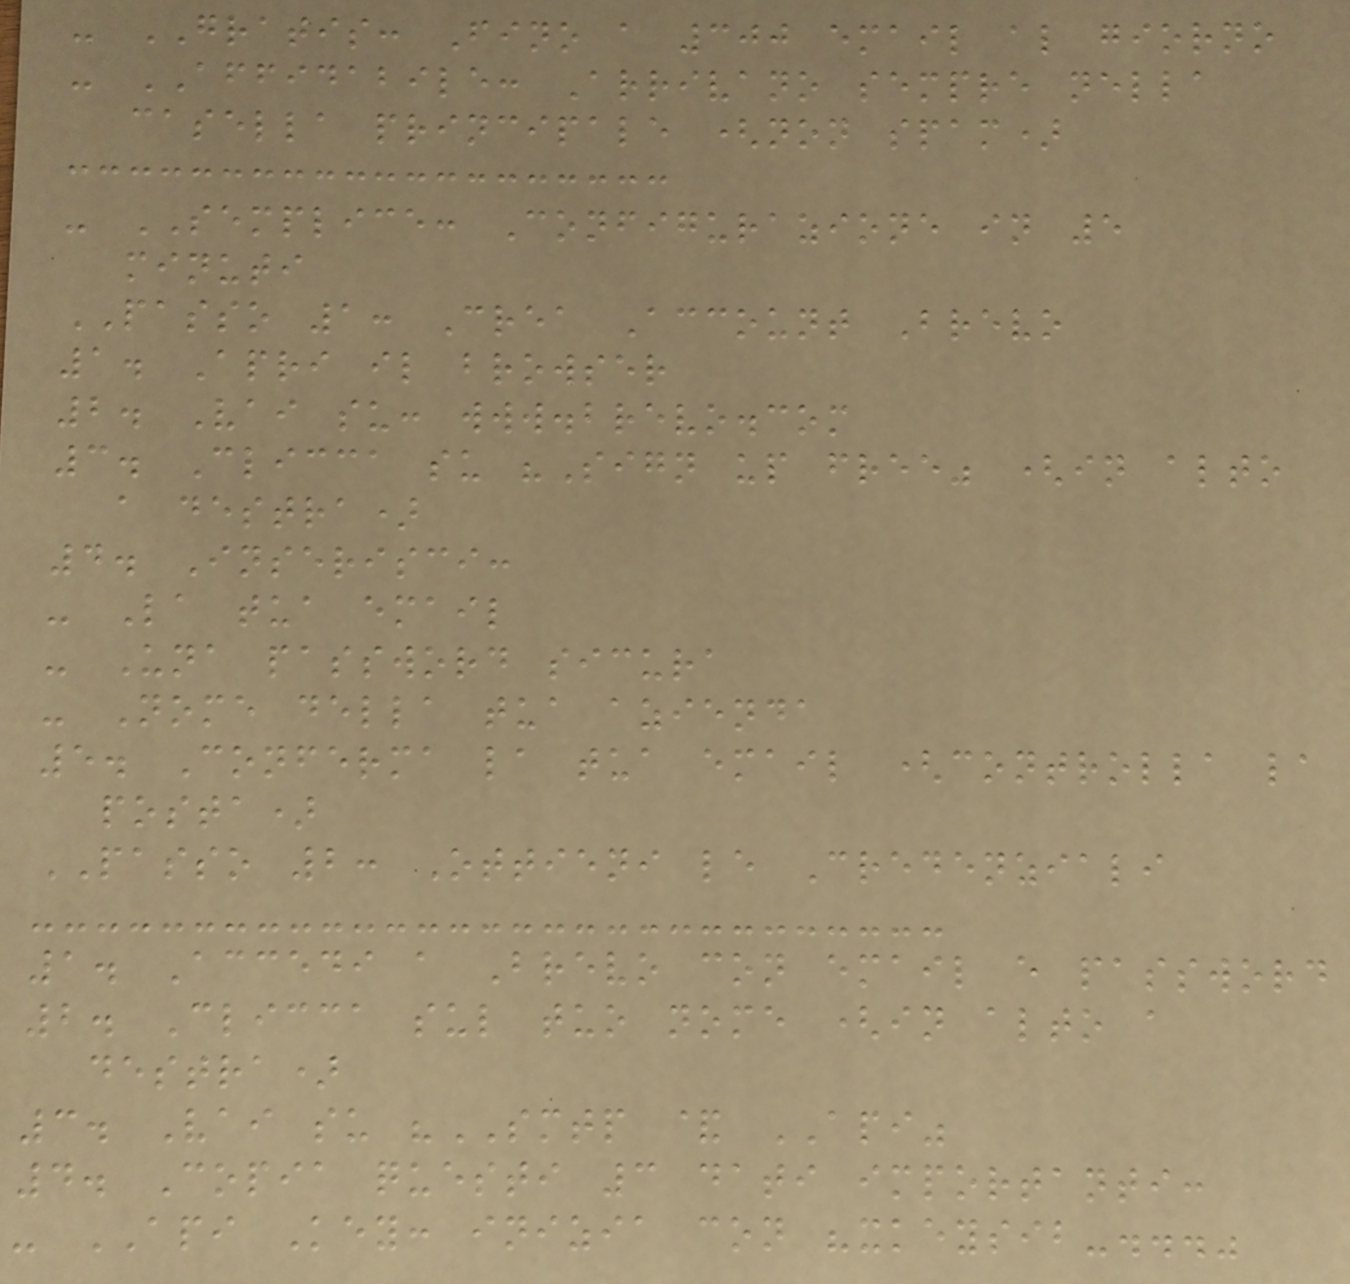- GRATIS: Fino a 300 email al giorno
- AFFIDABILE: Arrivano sempre nella
casella principale (non spam)
- SEMPLICE: Configurazione in 5
minuti
PASSO 1: Crea Account Brevo
1. Apri il browser
2. Vai su: www.brevo.com
3. Clicca su "Sign up free" (in alto
a destra)
4. Inserisci:
- La tua email
- Una password sicura
- Nome della tua azienda
5. Conferma la tua email (controlla la
posta)
PASSO 2: Ottieni le Credenziali
1. Accedi a Brevo con email e password
2. Clicca sul tuo nome (in alto a
destra)
3. Vai su "SMTP & API"
4. Copia questi 3 dati importanti:
- API Key: inizia con "xkeysib-..."
